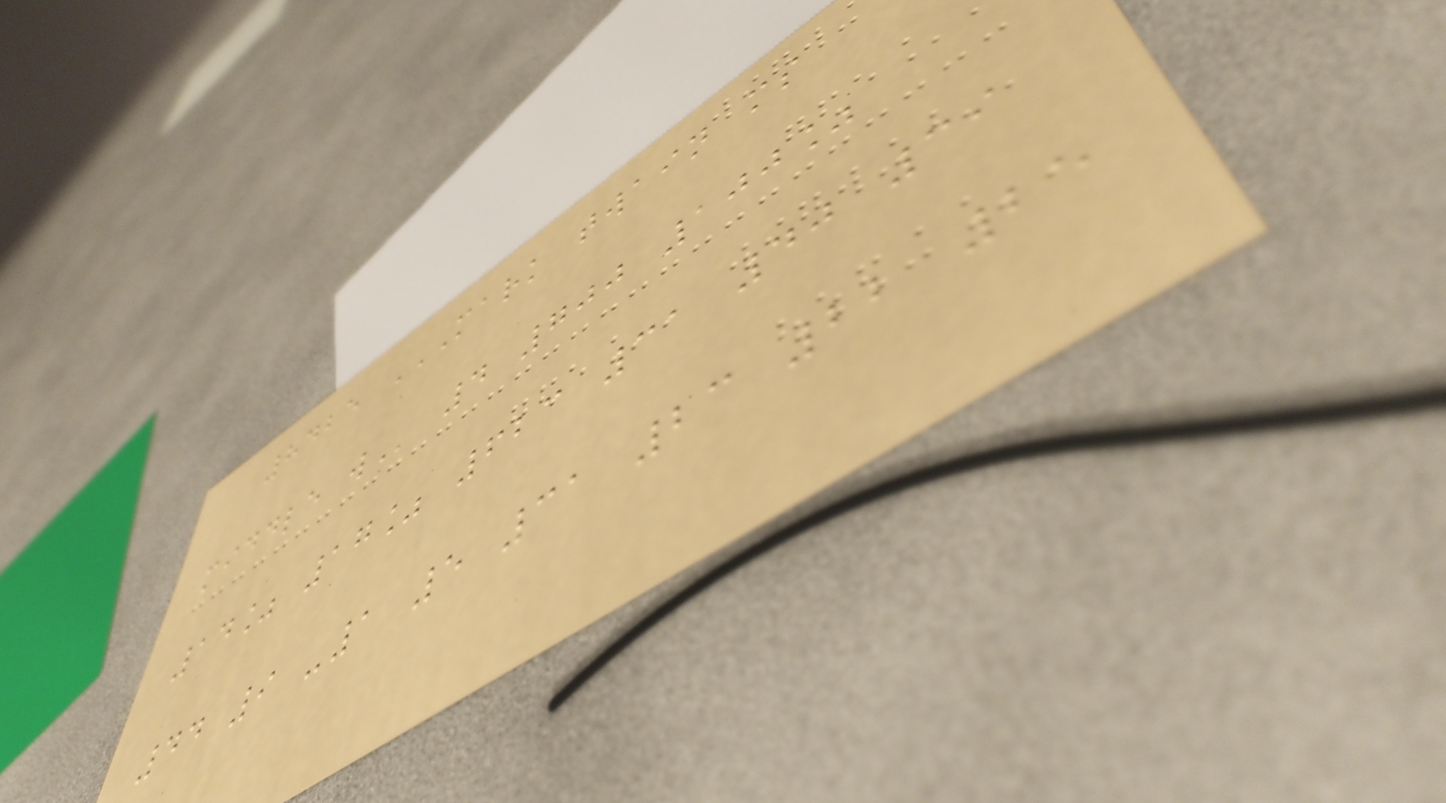8425 MARK TWAIN MS
MIDDLE W 4 700 100%
14% 17% 623 31 40 39
44 9 -1 5 31 23 22 25
